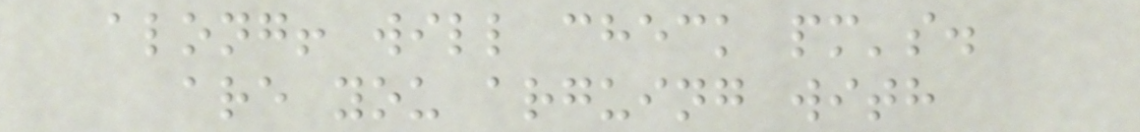along! will check pm's.
are you arguing with
